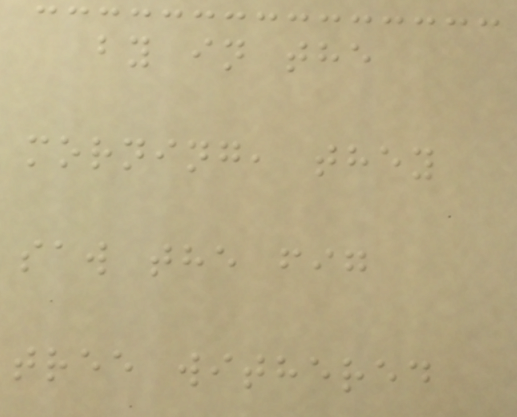by in the
morning, they
saw the fig
tree withered
